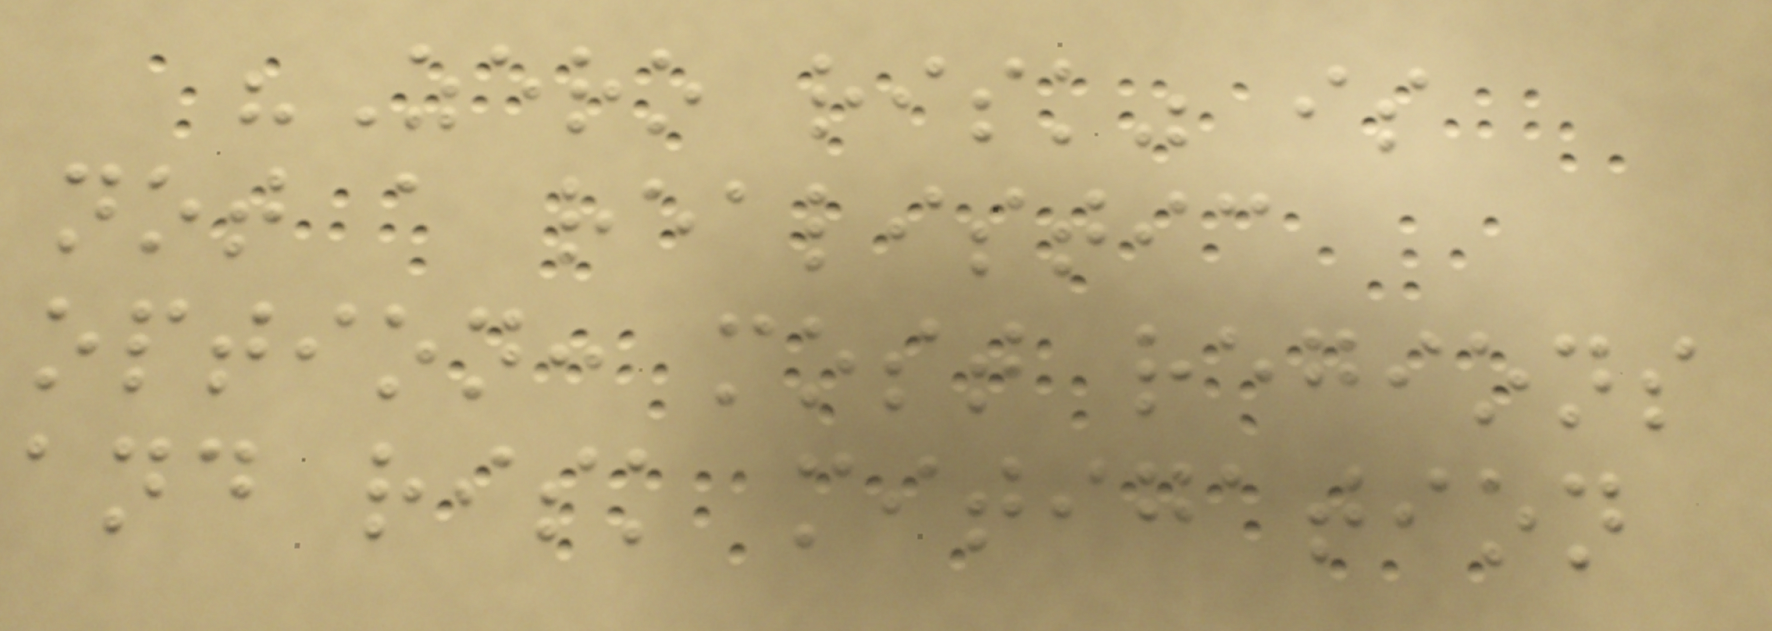"Zero risk" is
not a realistic
option: most regions
and risk mitigation
